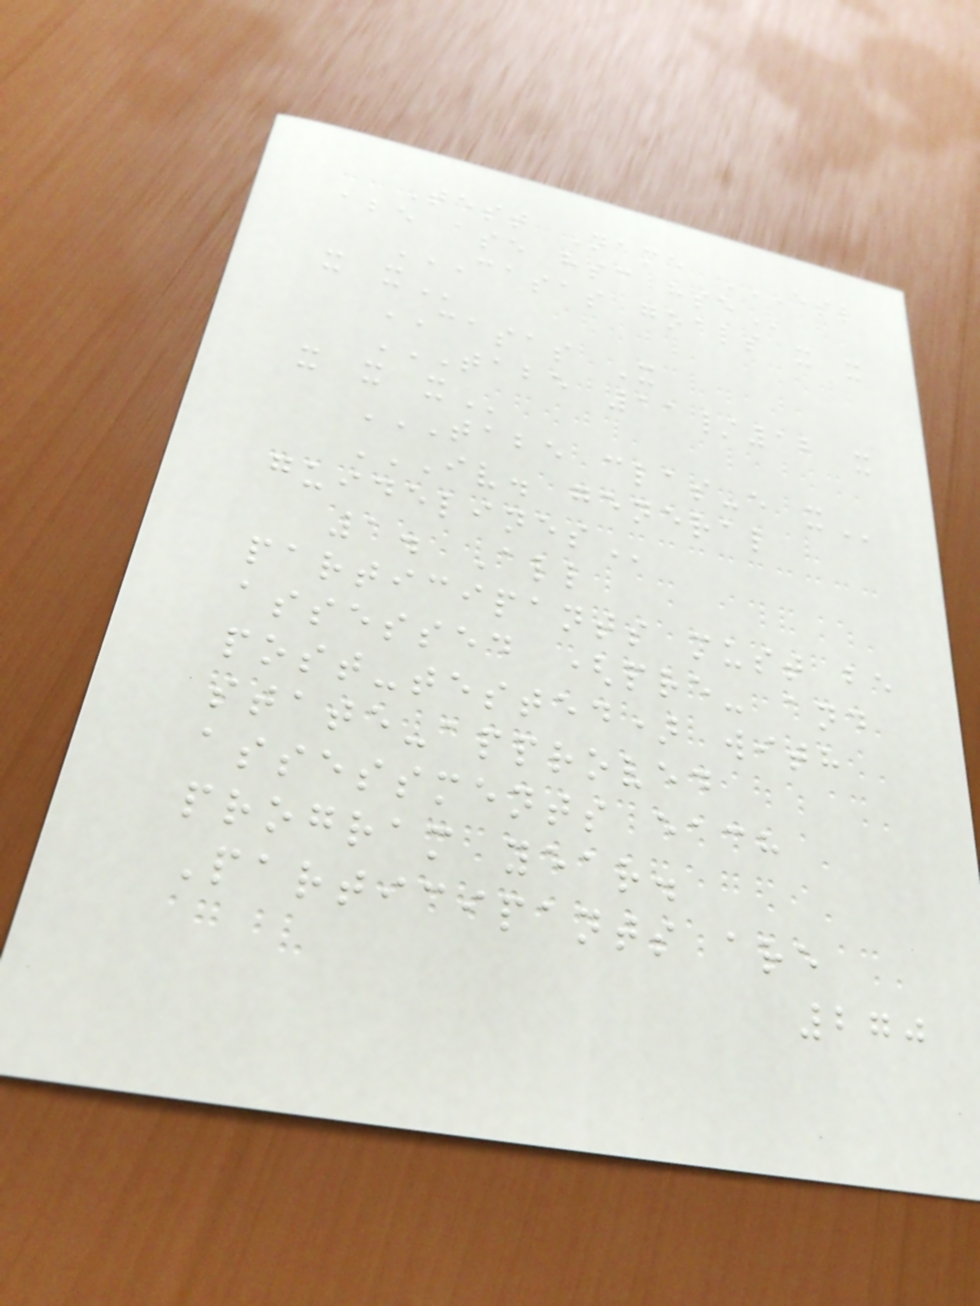Test Name ESL
ABE ASE HSC HSE
CASAS GOALS X X
X X
CASAS X
TABE 11/12 X
X X X
TABE CLAS-E X
IV. GENERAL
GUIDELINES
1. All
participants must be
assessed (pre- and
post-tested) with
state-approved
assessments each
program year.
Participants are
270
